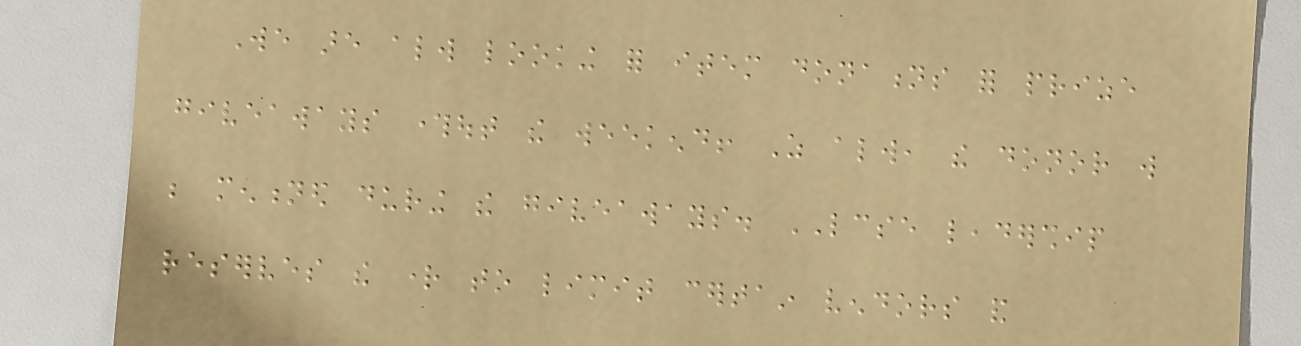We are always looking for item donations for prize
giveaways throughout the weekend! As always, the donor will
be mentioned during the giveaways. LCSE leadership
reserves the right to limit certain vendors and
